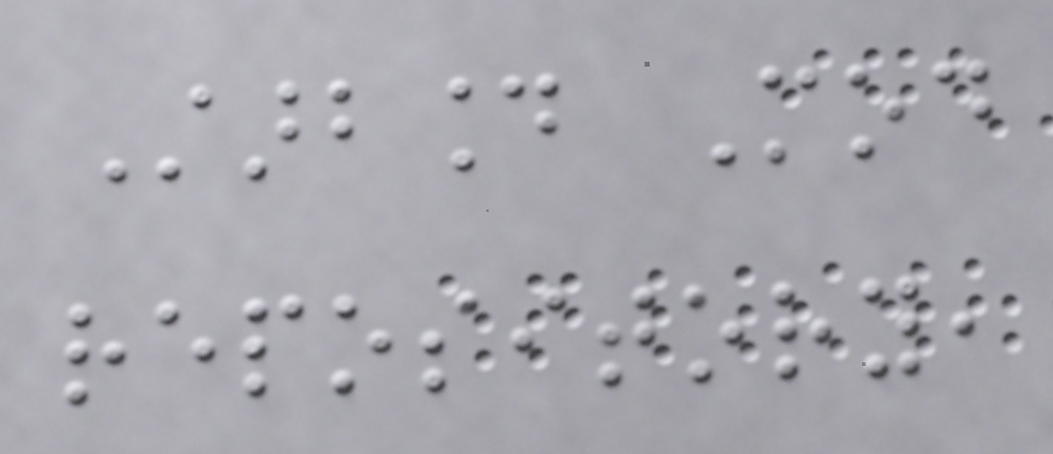Starbound Mod
repository,
